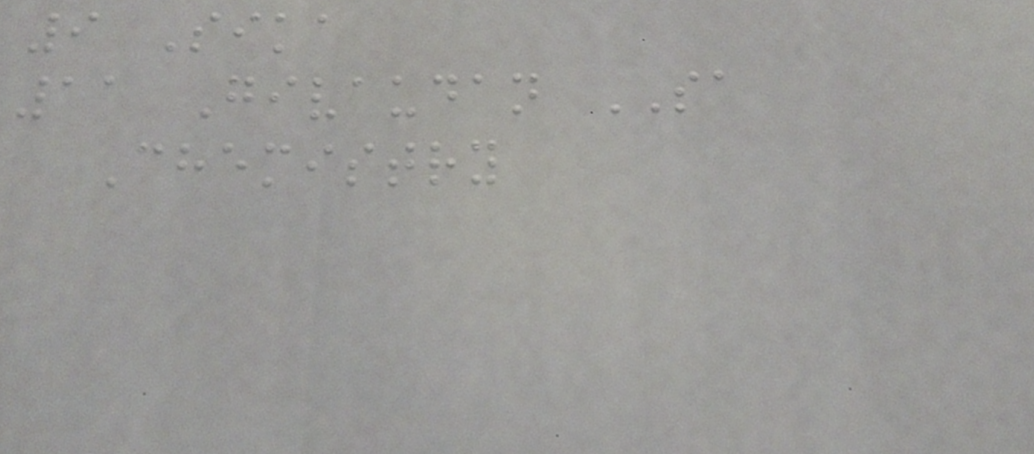9 Sika
11 Givaudan SA
Chemistry
